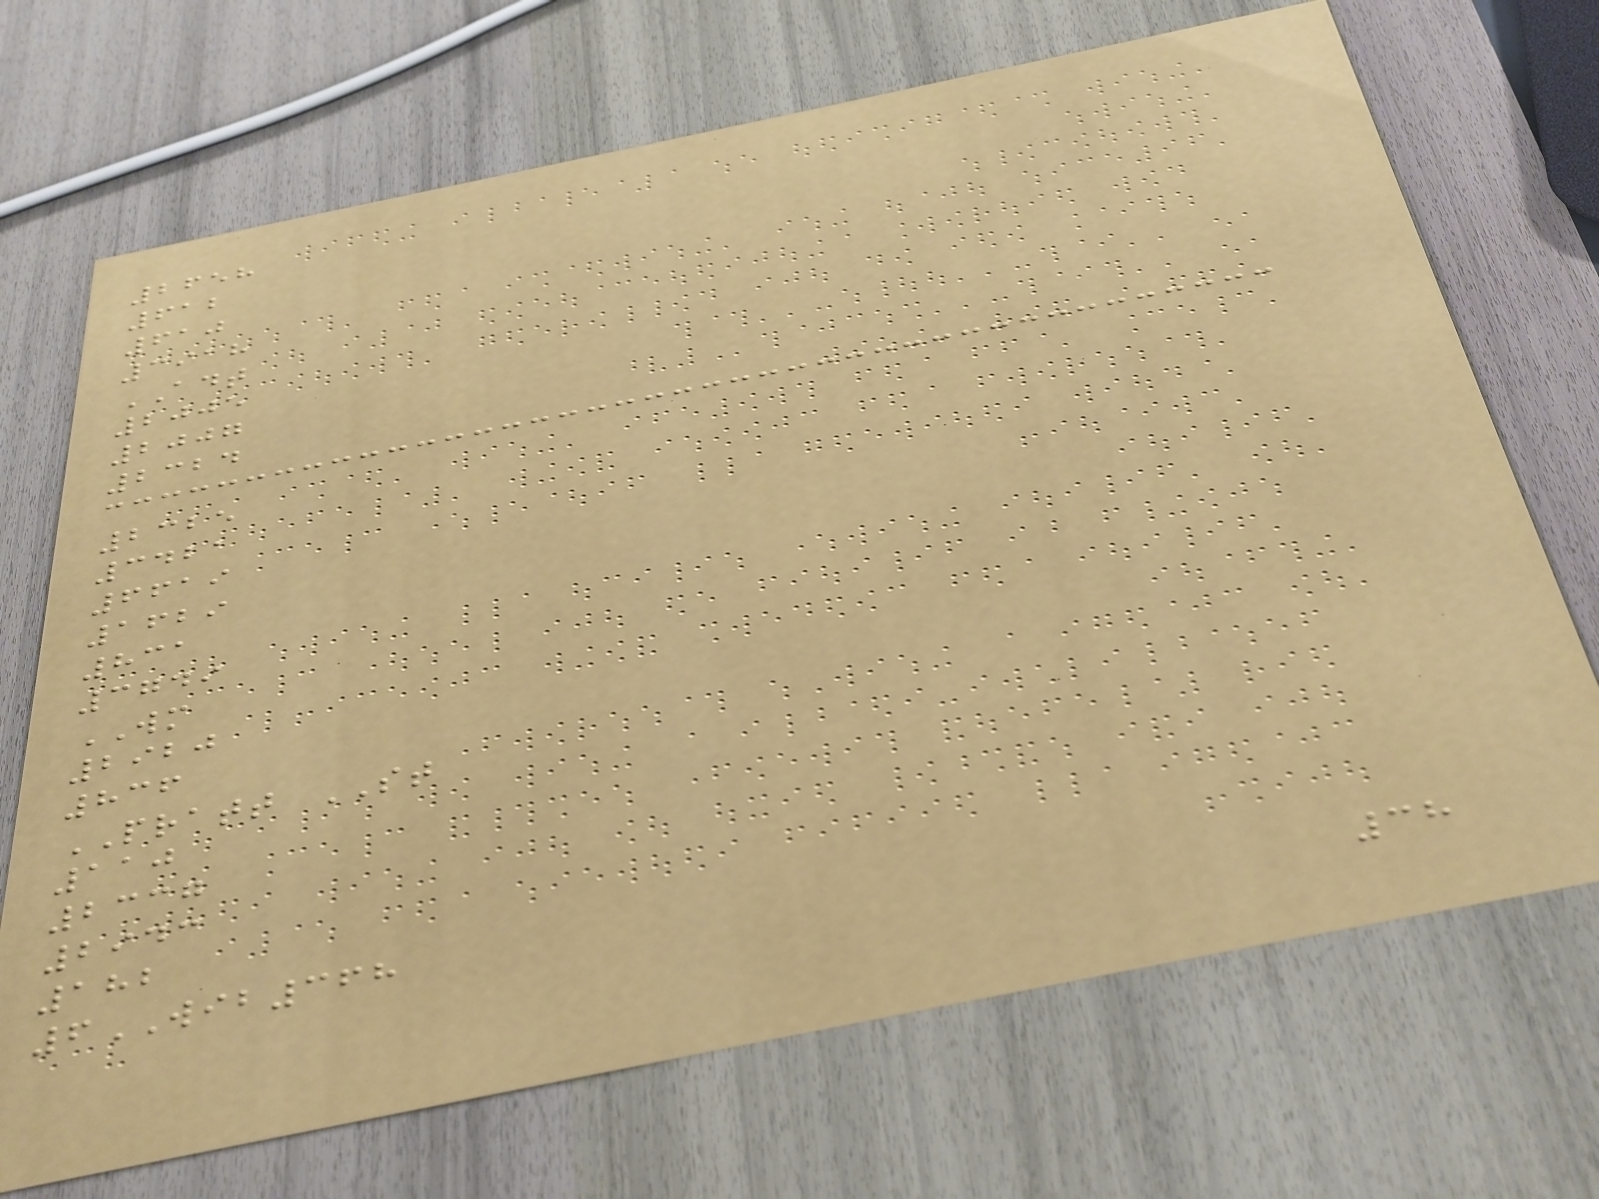2658
612
610
3918
ADT
2005
2007
2324
2325
3421
6619
1629
831
3749
WM
2920
836
PRATT ST
110
2337
2943
182
6WIB368
38
